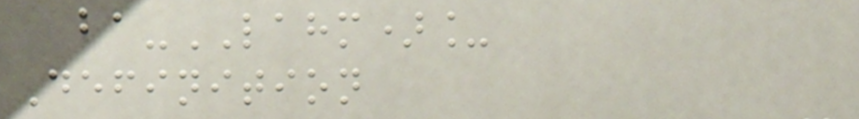ba-LAHM)_
Definition
